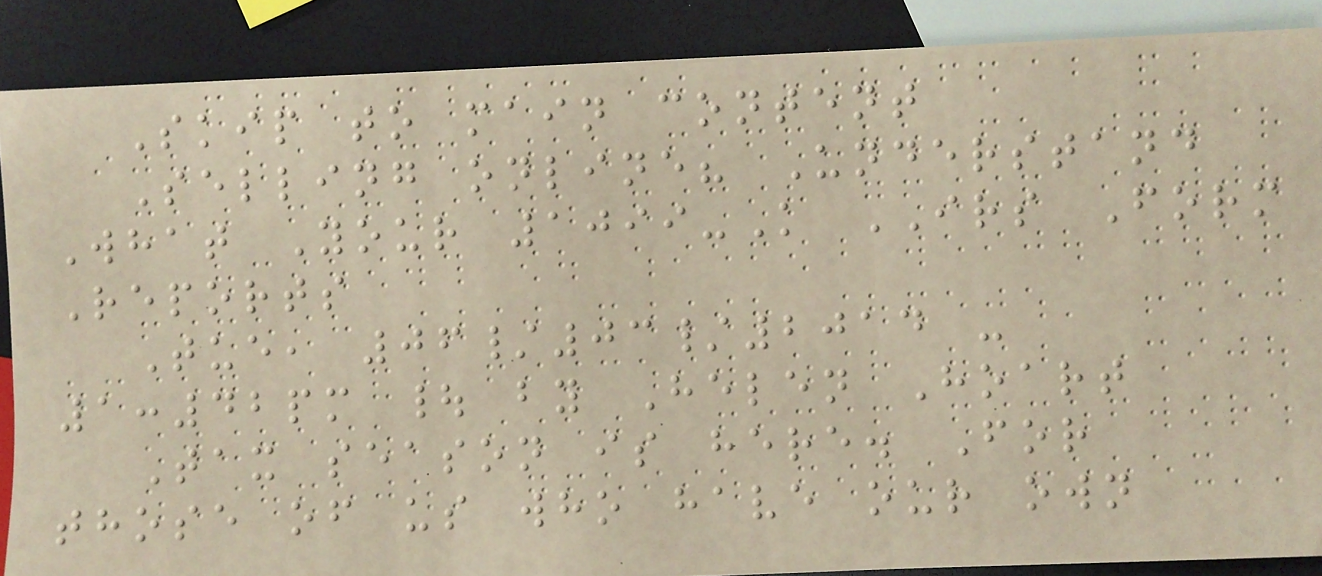Skip to main content
Selling online? Understand
What Your 1099-K IRS Form
Reports
Tue, 06/03/2014 -
1:42pm | by Helen Hoart
Tax season is here. For
those of us who have our own
